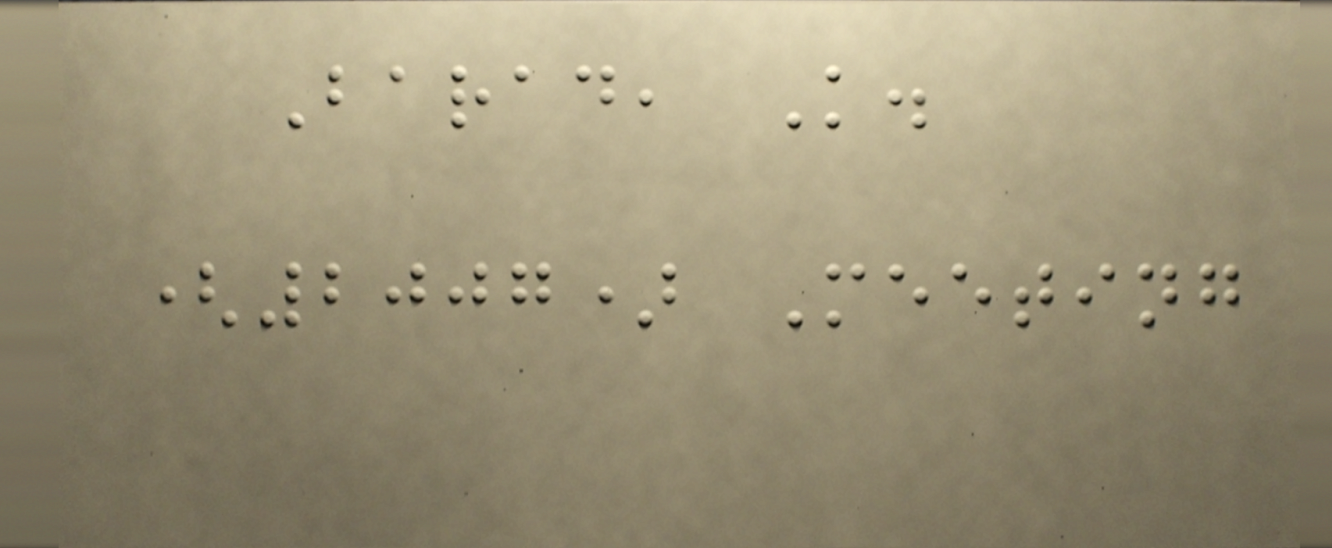Barad, K.
(2007) Meeting
